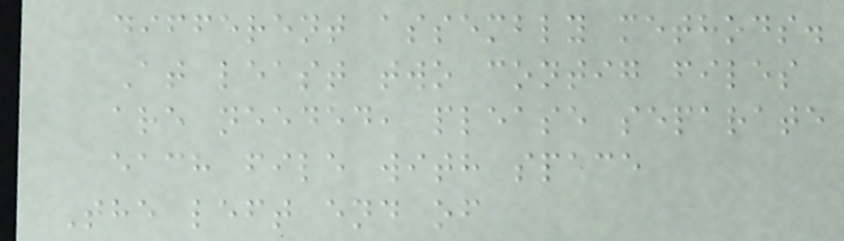different assembly methods.
At least two contig files
are needed, please separate
each file with space
The left end of
